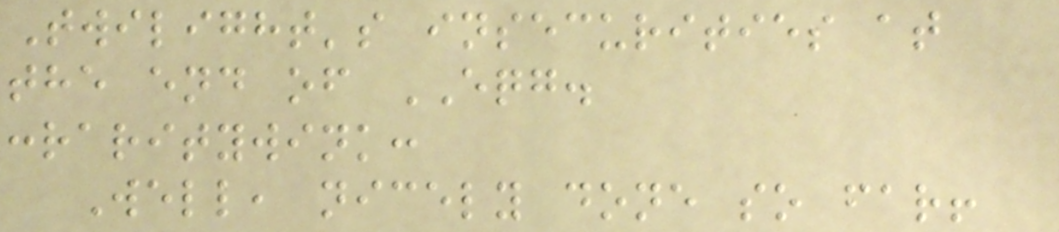Twilight's insecurities at
the end of EQG.
:raritywink:
Well, nicely done so far!
